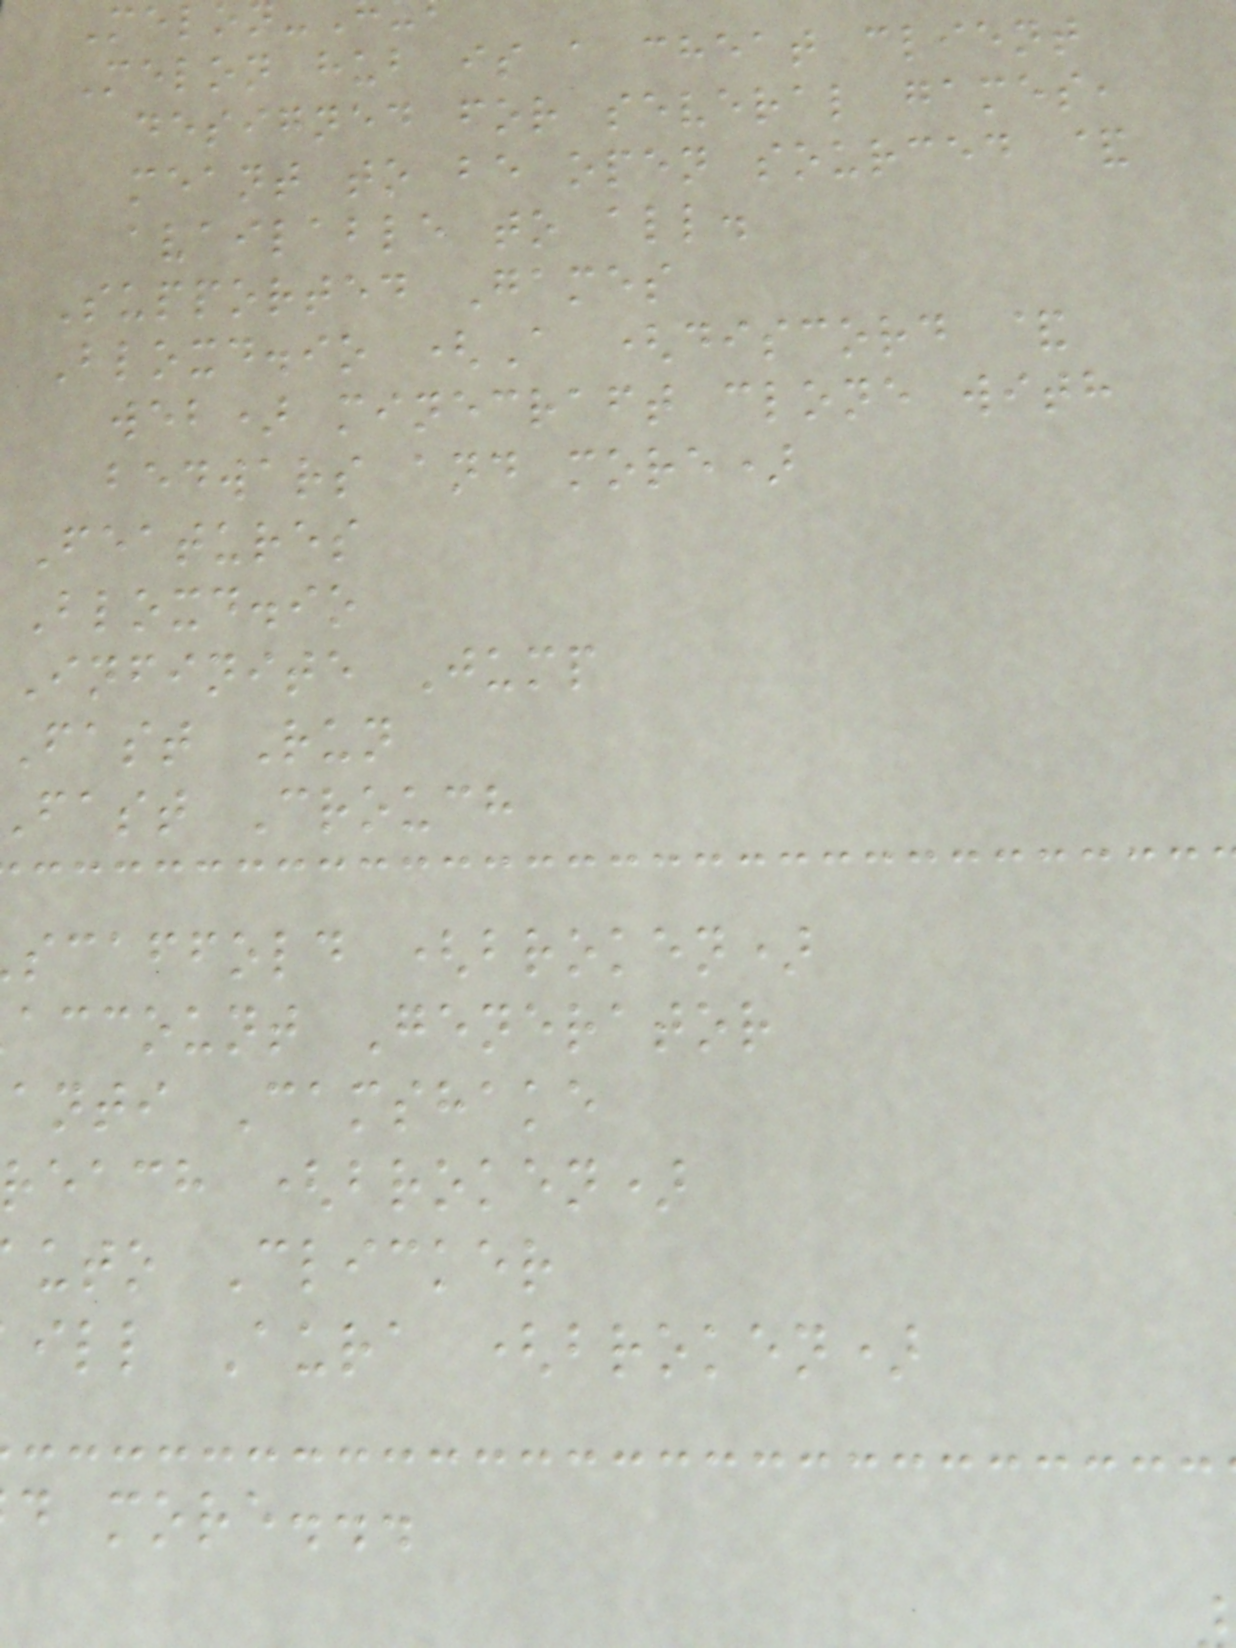Melo
Melon hub is a cheat client
designed for several games,
meant to be open sourced &
available to all.
Supported Games
Bloxd.io (A (discord &
web) minecraft clone with
bedwars and more)
Features
Bloxd.io
Infinite Jump
Fast Run
fast Crouch
scaffold (broken)
account Generator
anti Camshake
reach (broken)
uto Clicker
ill Aura (broken)
d more...
